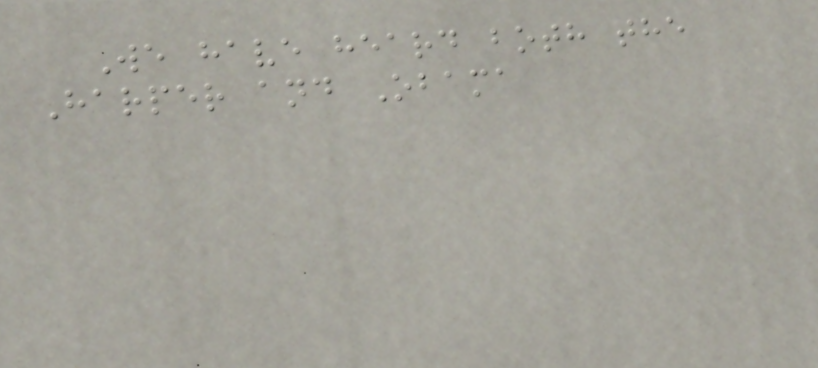We have heard both the
Harper and Obama
